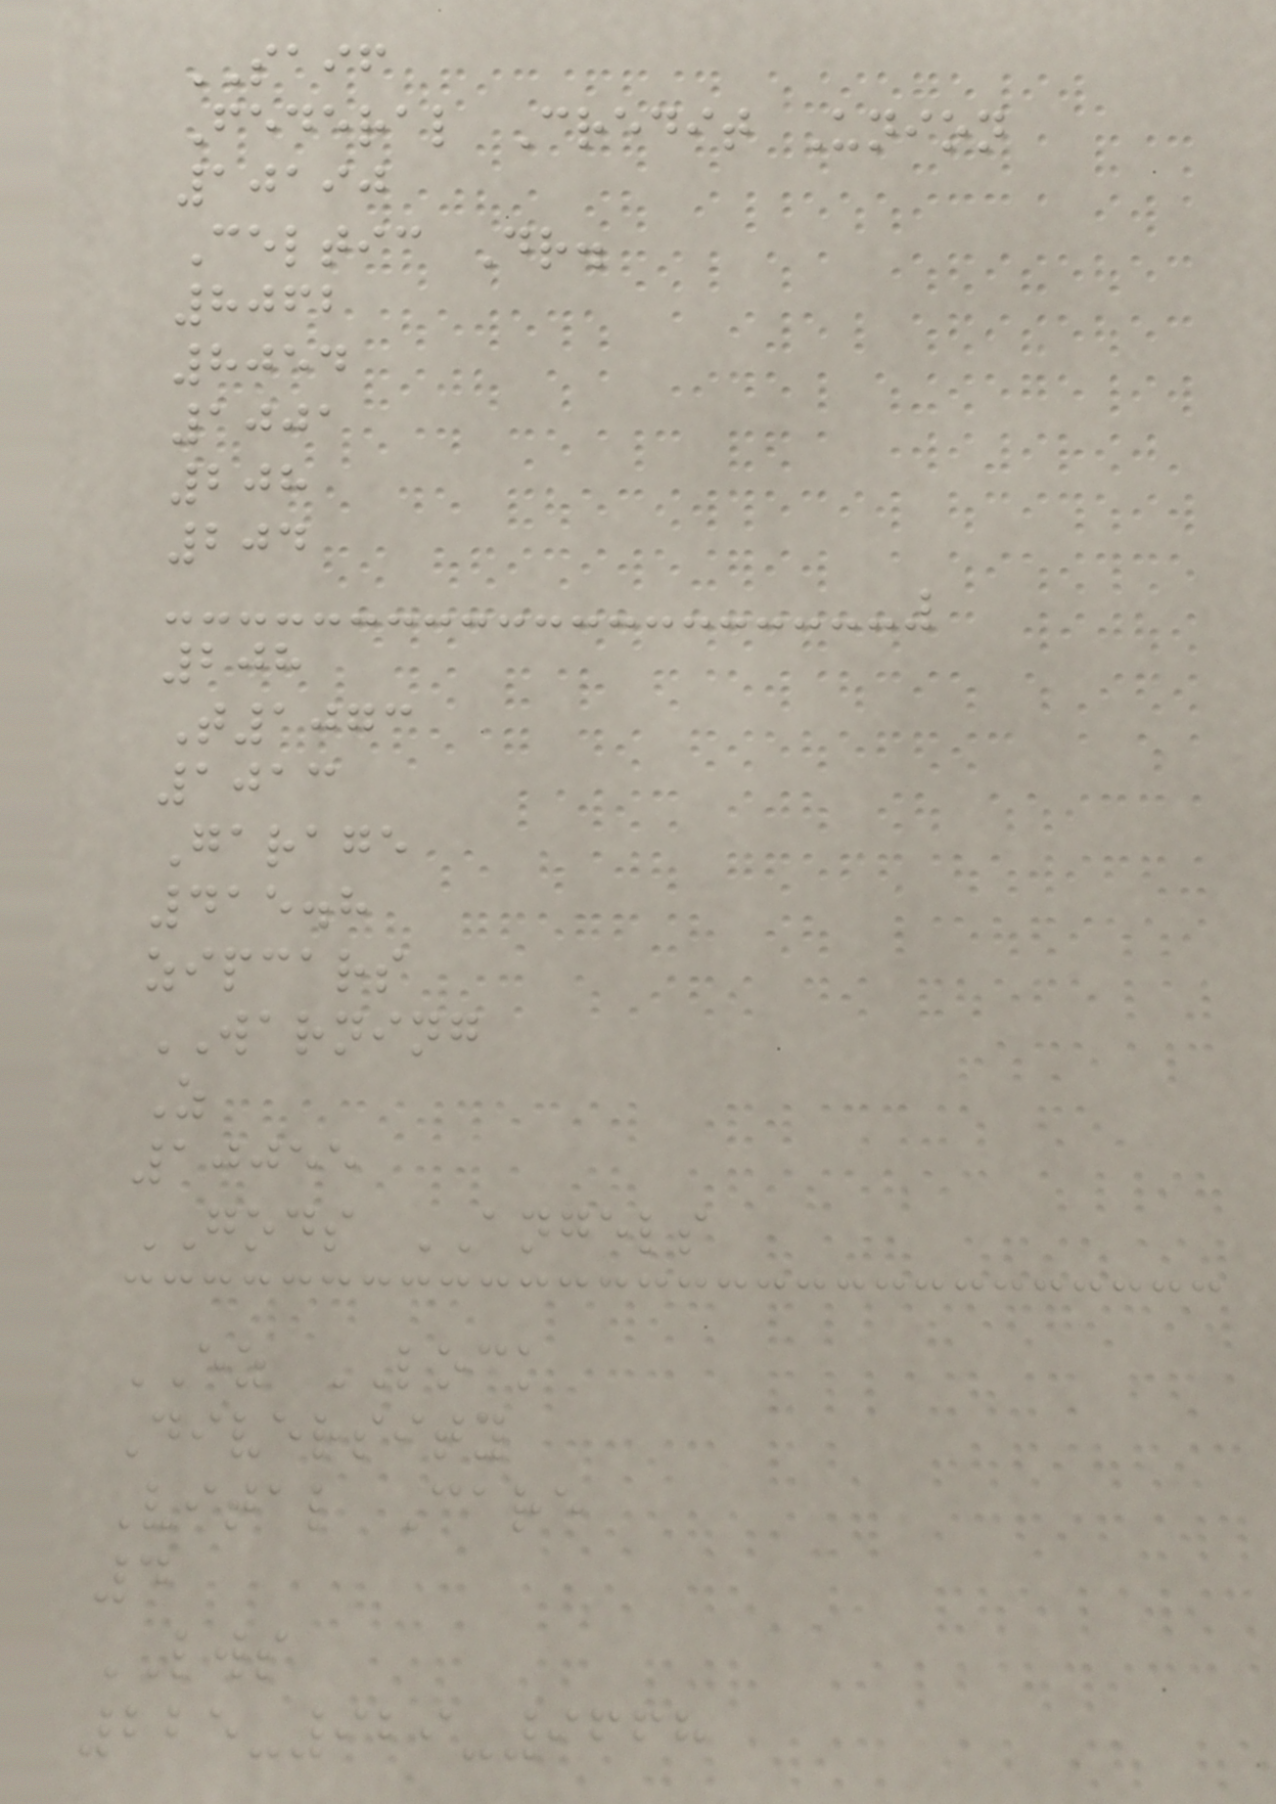SAIF
Federal Credit Union
10190
Celtic Dr.
8062
8054
1001
208
204
208
T1073
1013
Garage
415.8
zipcars
WARNING
Z
10055
GODS ANGELS
EZ LOCK
Diversity
Vital Care
4
LWS
225-929-9668
